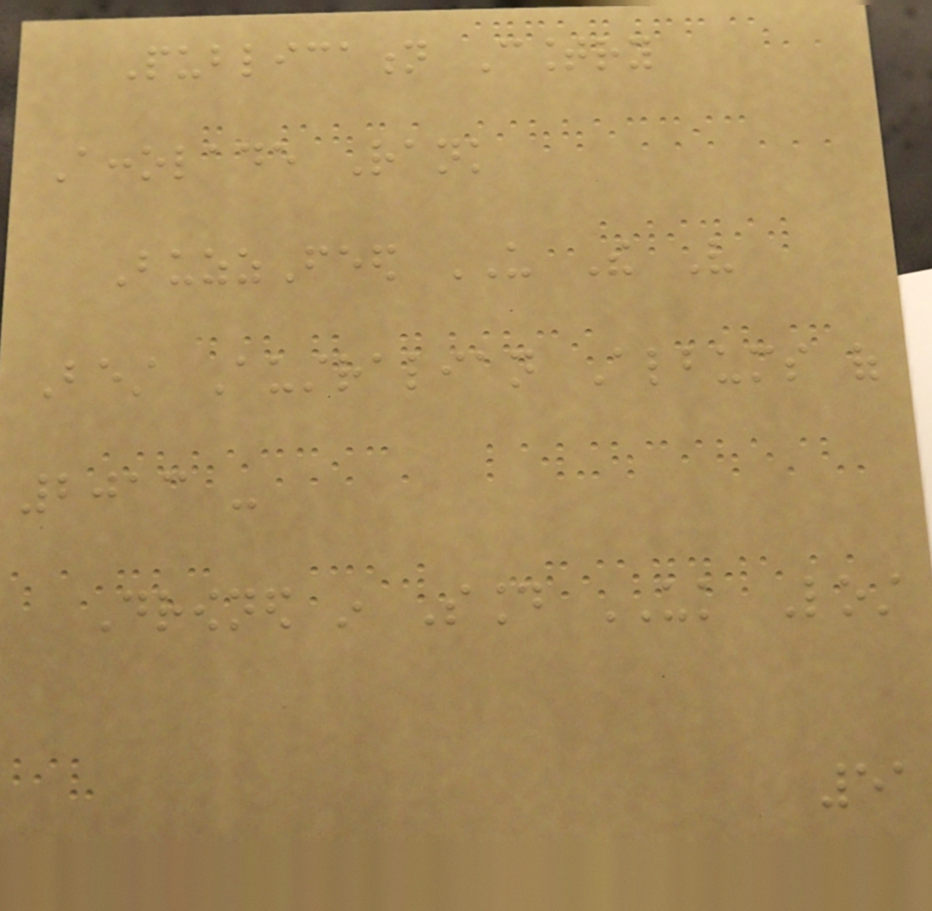Publication Country
Accolade Rank
BuzzFeed US The Very
Best Australian Albums of
2013 -
Drowned in Sound UK Lost
51
